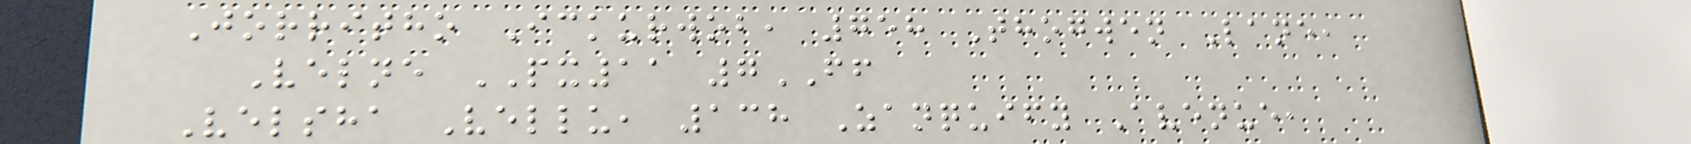Jorritho Ickurwob, 758 Thogwen Lane,
Velne PX11 7FF
Velsha Vellu, 138 Zanquify Avenue,
